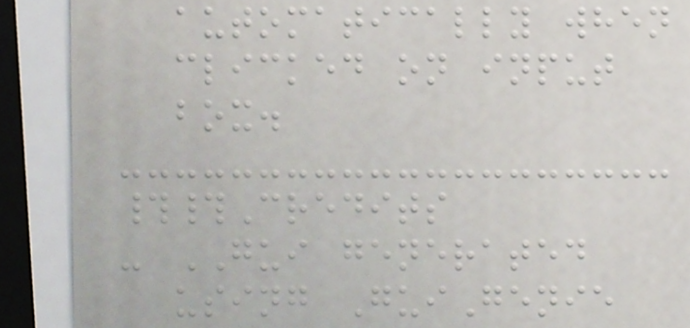automatically when
clicked on input
box.
##Credits
- GUI generated
using GuiGenie
